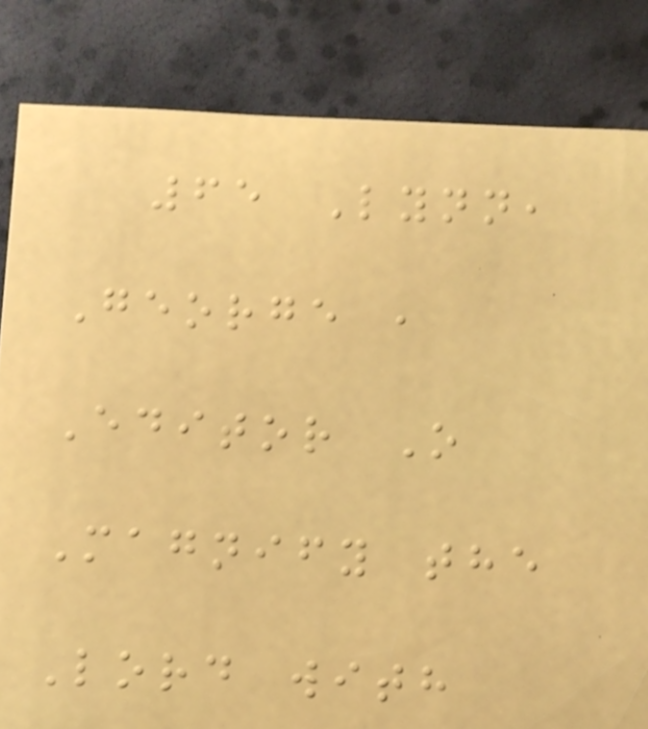65 Lynn,
George ,
Editor O
Magnify the
Lord with
